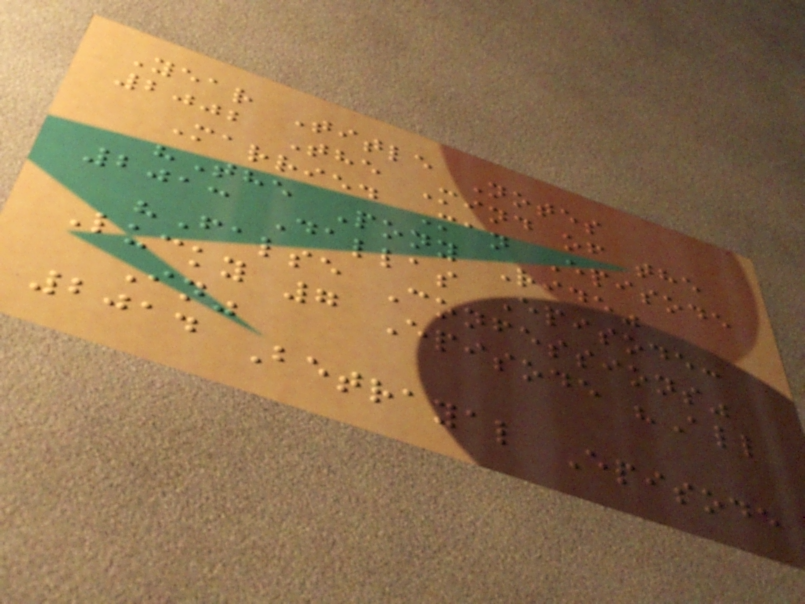Year Title Notes
2002 The Mind of the
Married Man Episode
"The Pony Ride"
2013 Dallas Episode:
"False Confessions"
Lucky 7 Episode "All
In"
2014 Betrayal Episode
